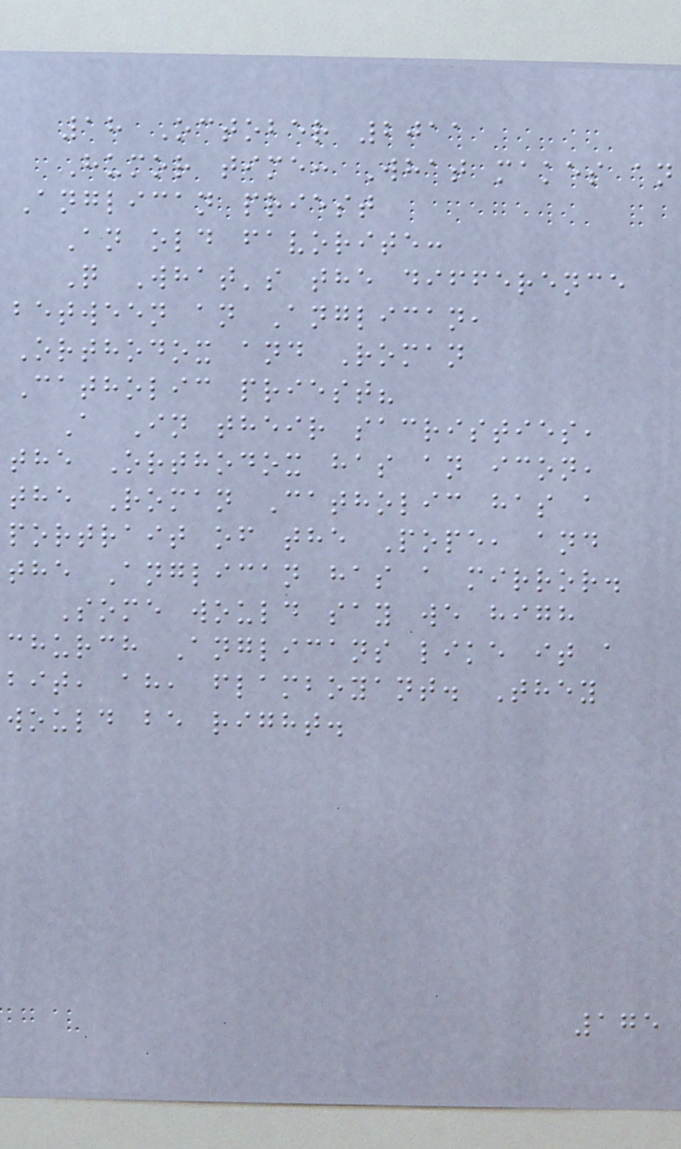18 October 2011
Humor time: What makes an
Anglican priest
An old favorite:
Q What's the difference
between an Anglican,
Orthodox and Roman
Catholic priest?
A In their sacristies,
the Orthodox has an icon,
the Roman Catholic has a
portrait of the Pope, and
the Anglican has a mirror.
Some would say we high
church Anglicans like it a
bit, ah, flamboyant. They
would be right.
175
